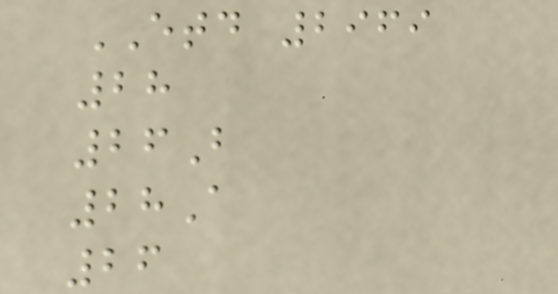ETD 2969
28
26B
28A
26
